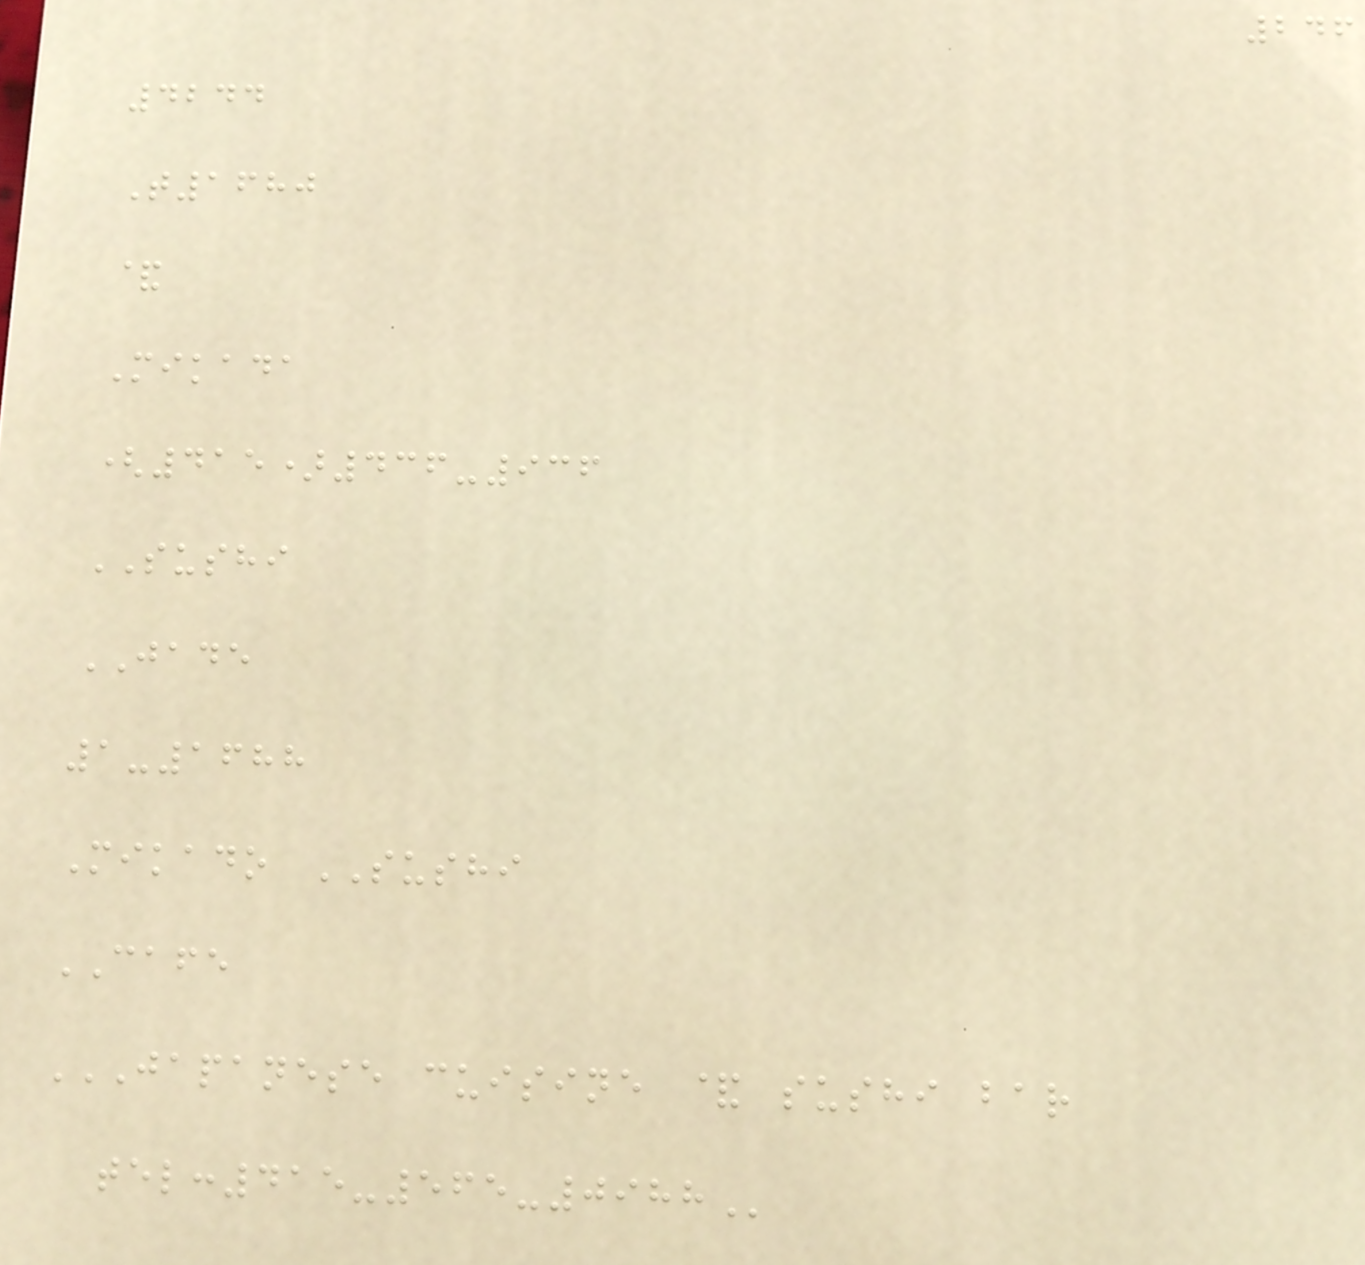246
4244
T1680
&
Mikada
(415)436-936
SUSHI
JADE
1-1688
Mikado SUSHI
CAFE
JAPANESE CUISINE & SUSHI BAR
TEL:415-565-0988
